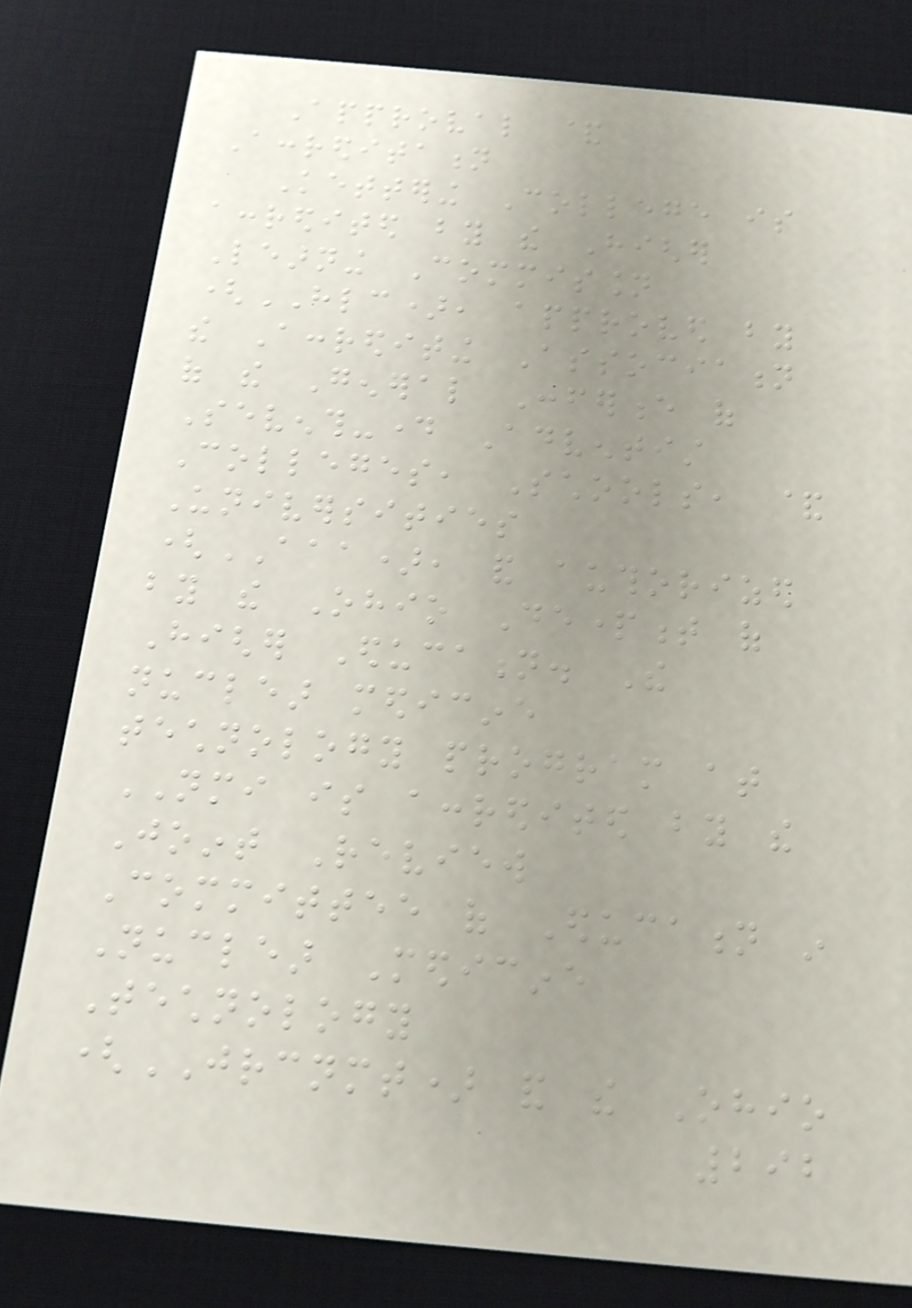Approval &
Accreditation
Kettering College is
accredited by the Higher
Learning Commission
(HLC), approved by
the Accrediting Association
of the General Conference of
Seventh-day Adventist
Colleges, Schools, &
Universities
(AAA), and authorized
by the Ohio Department of
Higher Education. The
nuclear medicine
technology program at
NMI is accredited by the
Joint Review
Committee of Education in
Nuclear Medicine
Technology
(JRCNMT) and the Ohio
292
